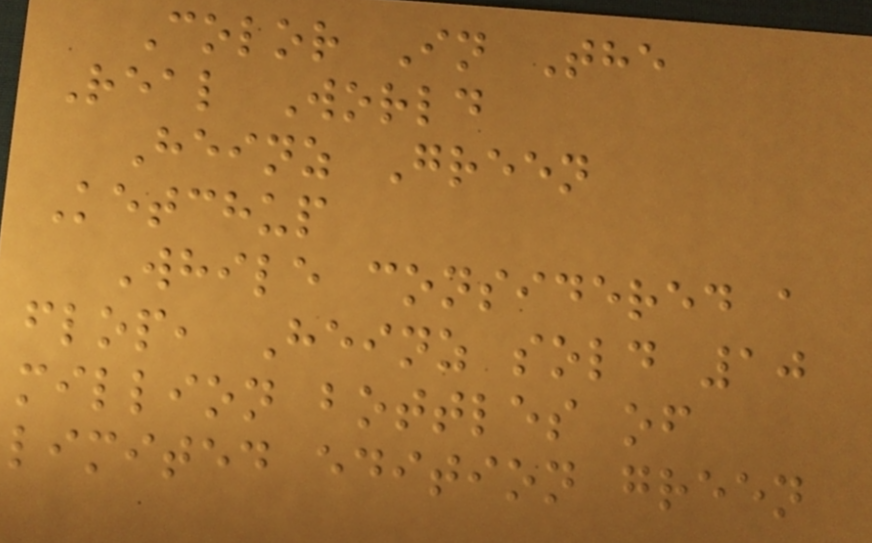Color In The
Real World
Heinz Green
Ketchup
While considered a
flop, Heinz sold 10
million bottles of
limited edition green
